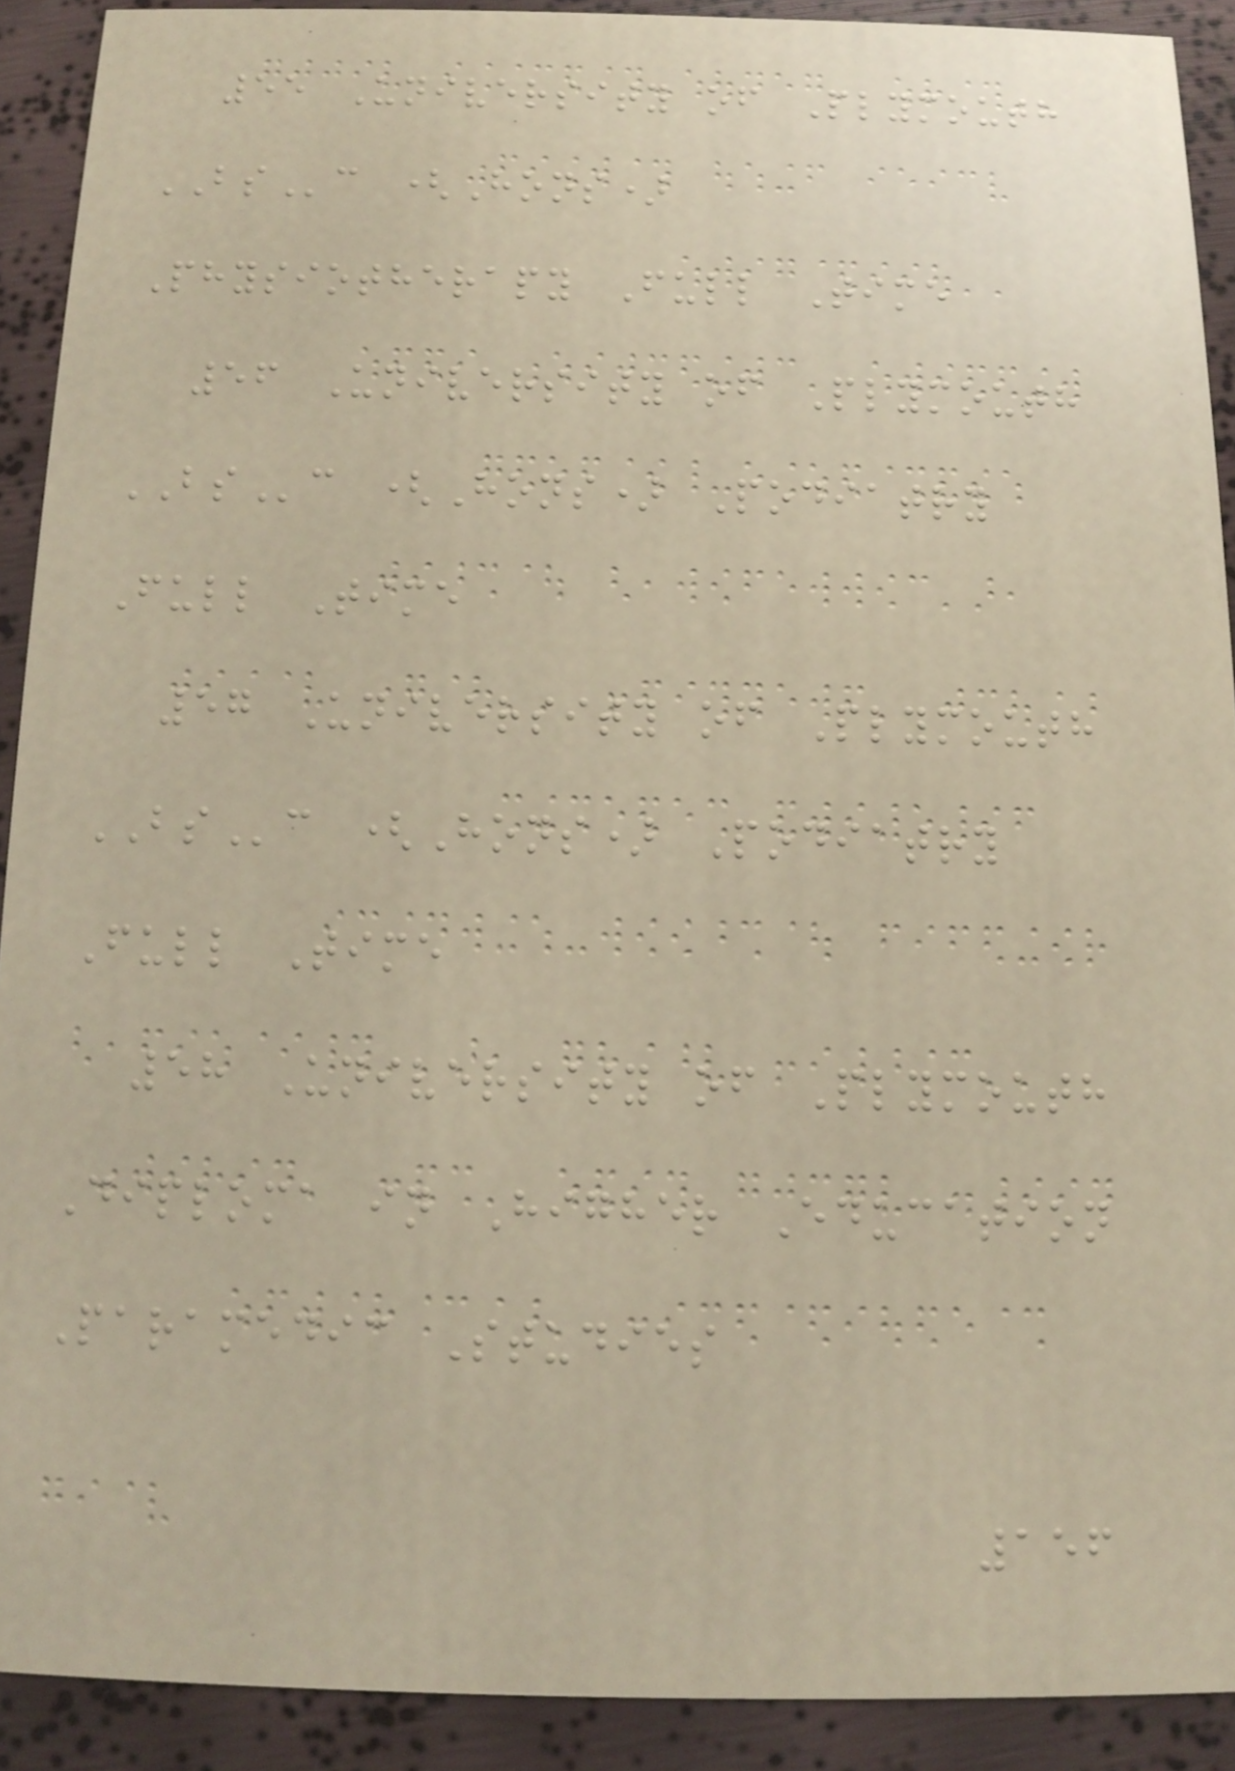55 University of Plymouth
BSc (Hons)
Physiotherapy Full Time
56 University of Plymouth
BSc (Hons) Podiatry
Full Time
57 University of Plymouth
BSc (Hons) Podiatry
Full Time
58 University of Plymouth
Diploma in Higher Education
Paramedic Studies
156
